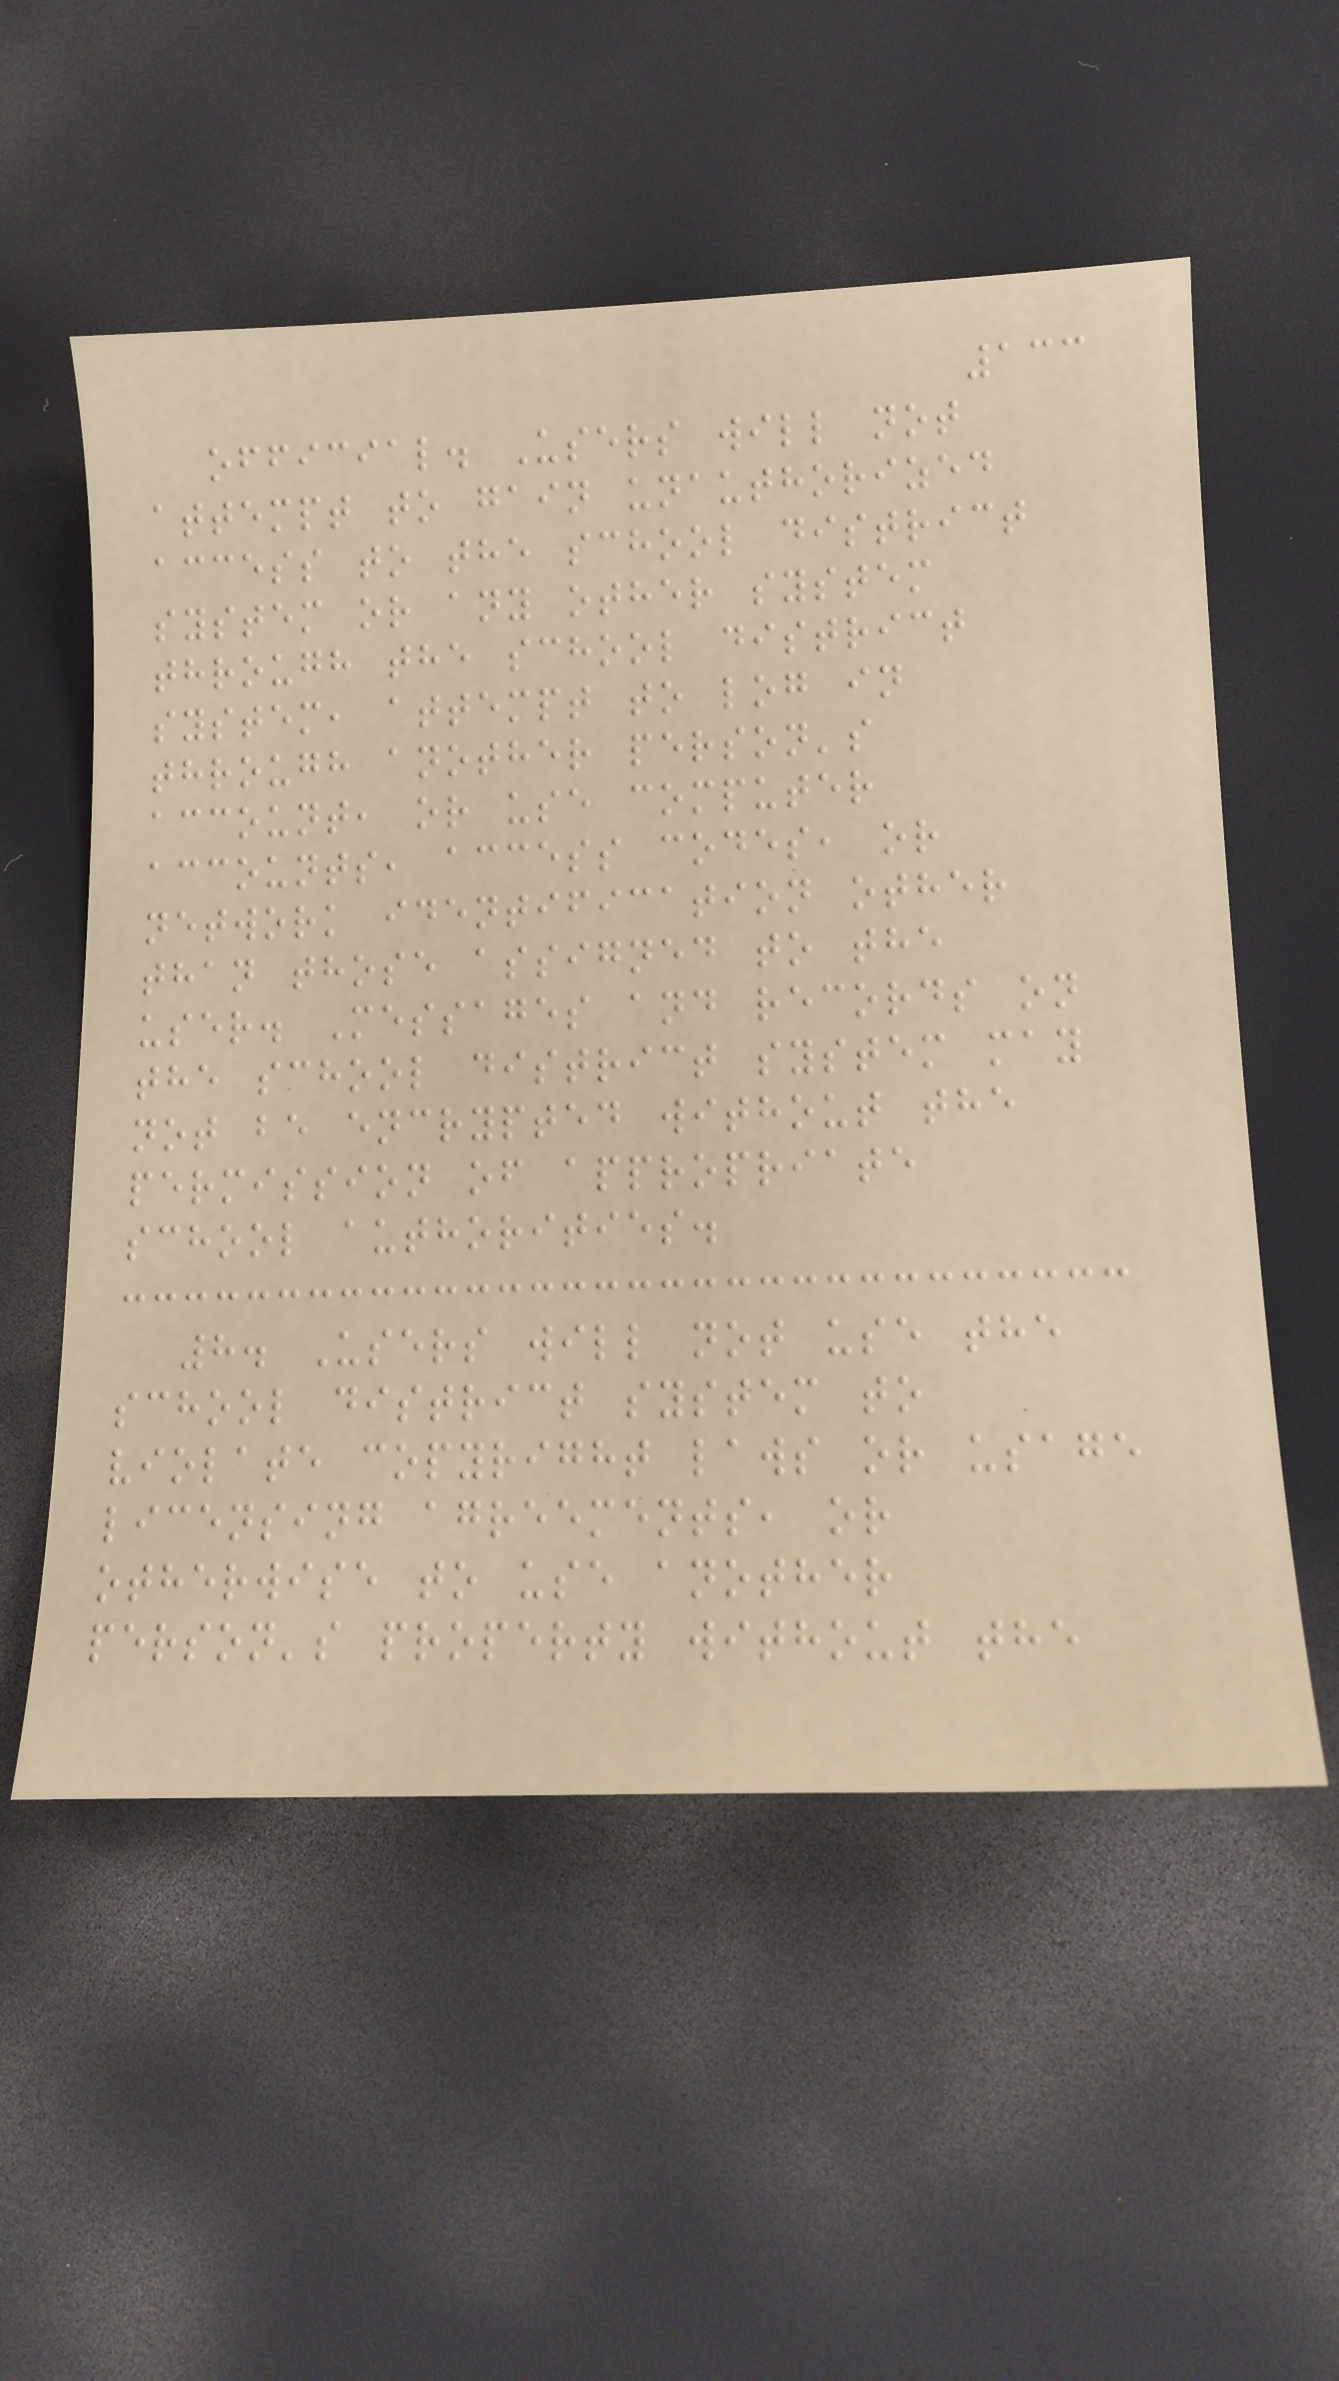133
official. Users will not
attempt to gain unauthorized
access to the school district
system or any other system
through the school district
system, attempt to log in
through another person's
account, or use computer
accounts, access codes, or
network identification other
than those assigned to the
user. Messages and records on
the school district system may
not be encrypted without the
permission of appropriate
school authorities.
8. Users will not use the
school district system to
violate copyright laws or usage
licensing agreements, or
otherwise to use another
person's property without the
